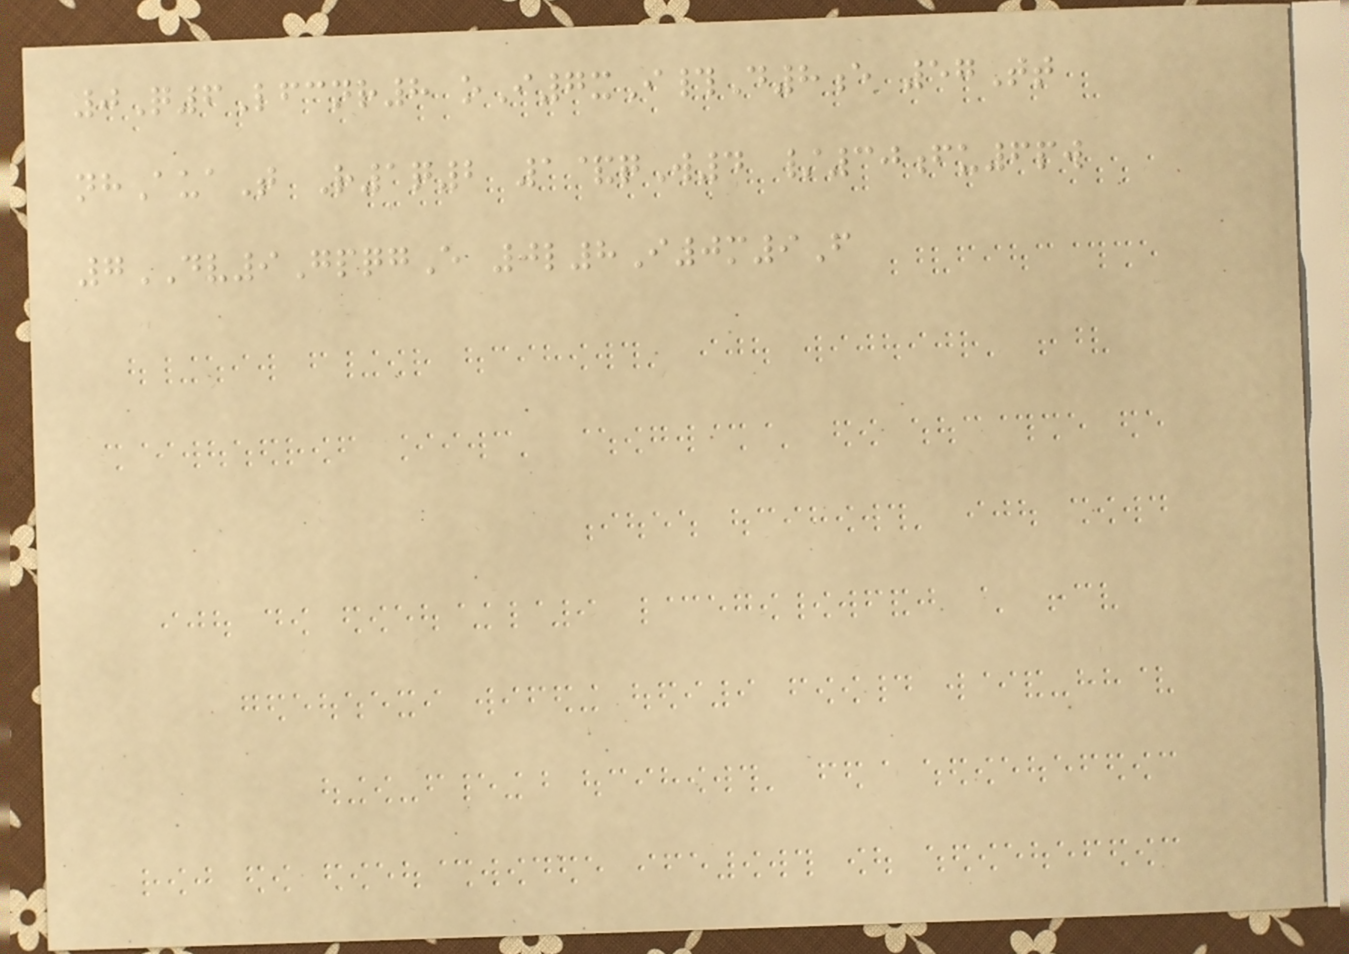0Q6Lfcnr8 oI7xI#D8e 57Tt
nhAuaT R1q2 1&qW4 /30fu6pw
7DV9GpqgE 0l8I0m9F
